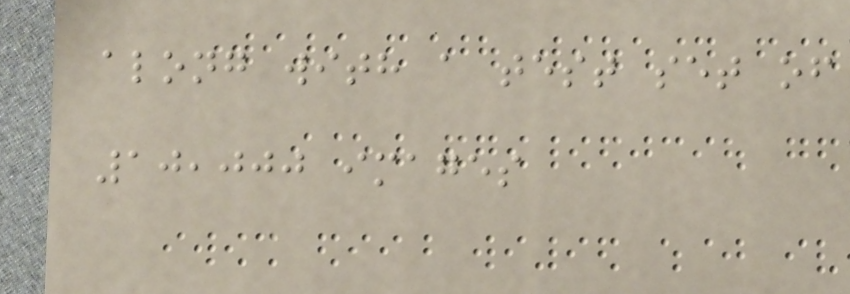along with a test set of
10,000 images
